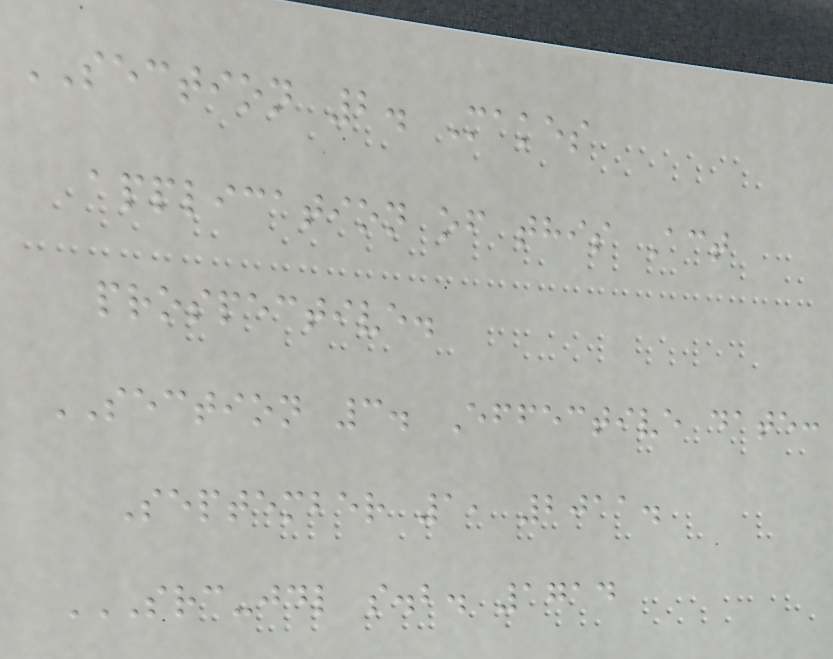SECTION 2. Makes
application of this Act
prospective.
SECTION 3. Effective date:
September 1, 2011.
SRC-JDL S.B. 1714
